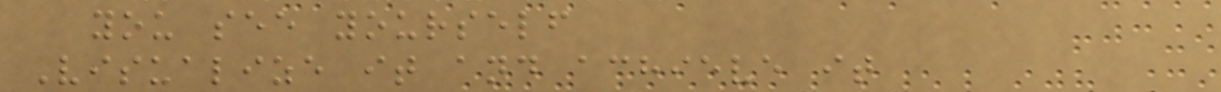you see yourself
Visualize it and achieve it
